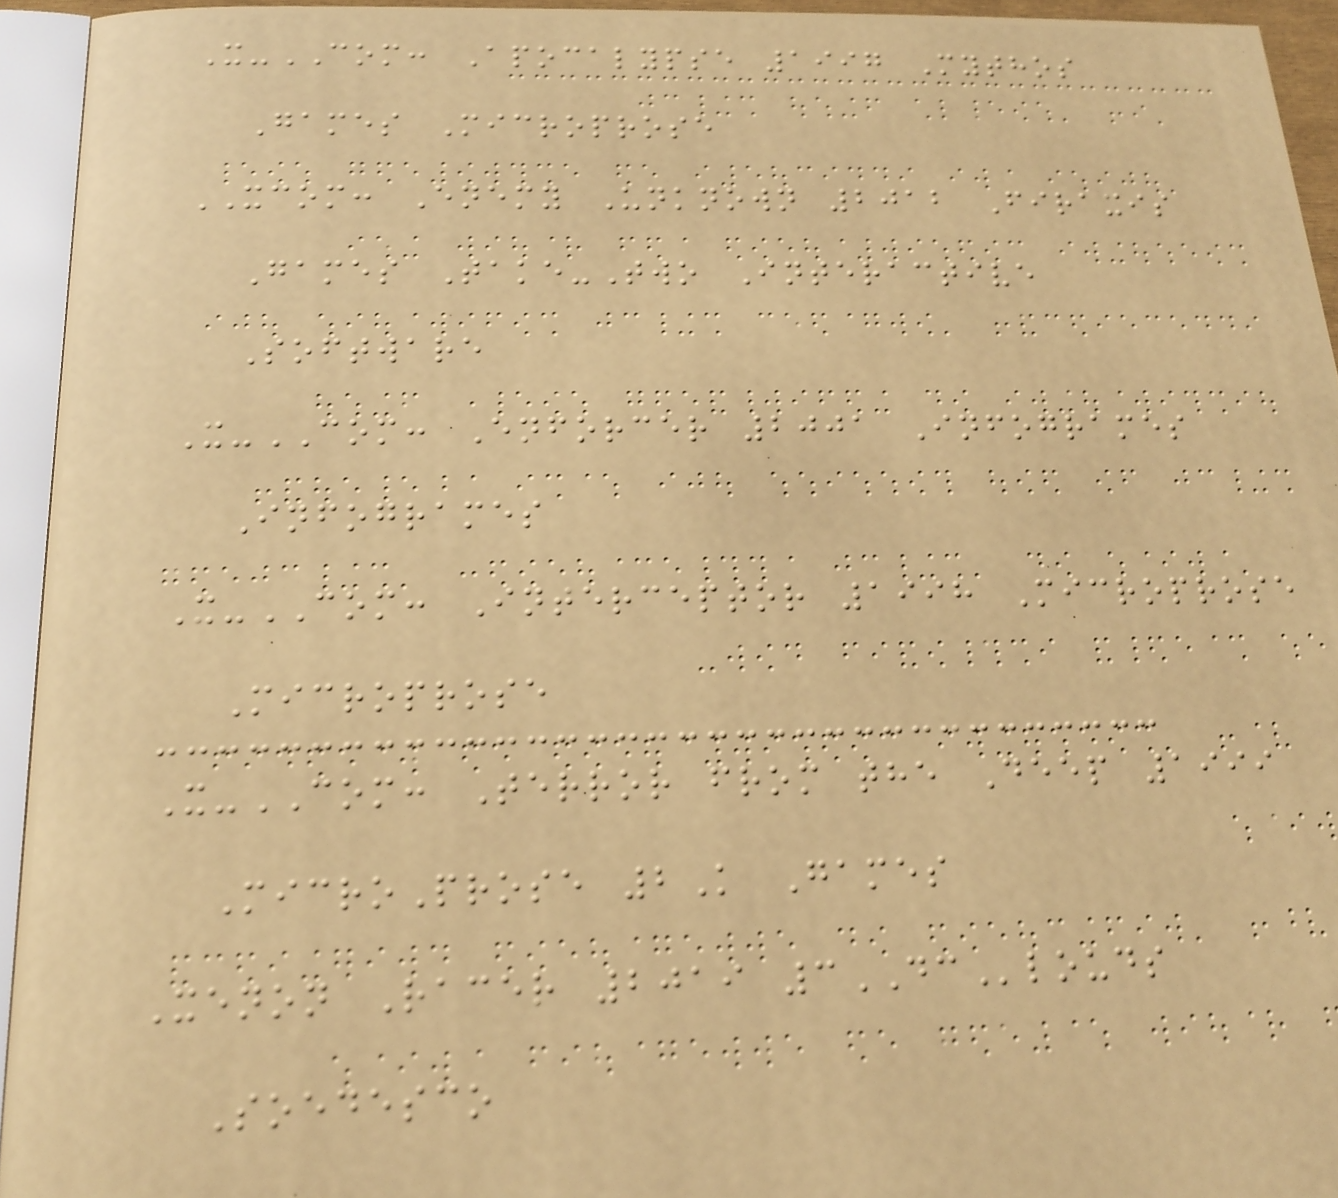X-COM: Apocalypse 1997 Mythos
Games Microprose
XCOM: Enemy Unknown 2012 Firaxis
Games Take-Two Interactive
Software
X-COM: Enforcer 2001 Infogrames
Infogrames
X-COM: Interceptor 1998 Microprose
Microprose
X-COM: Terror from the Deep 1999
MicroProse 2K Games
Xenon Racer 2019 3DClouds
Soedesco
